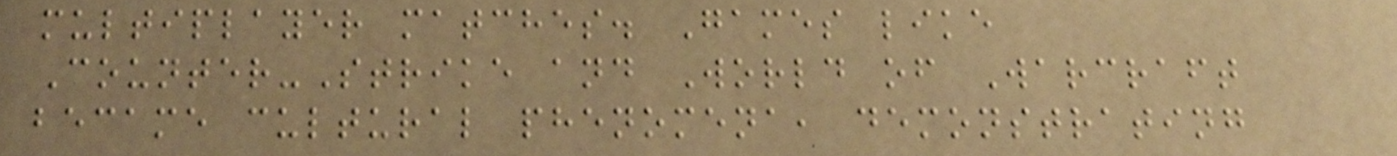multiplayer matches. Games like
Counter-Strike and World of Warcraft
became cultural phenomena, demonstrating
